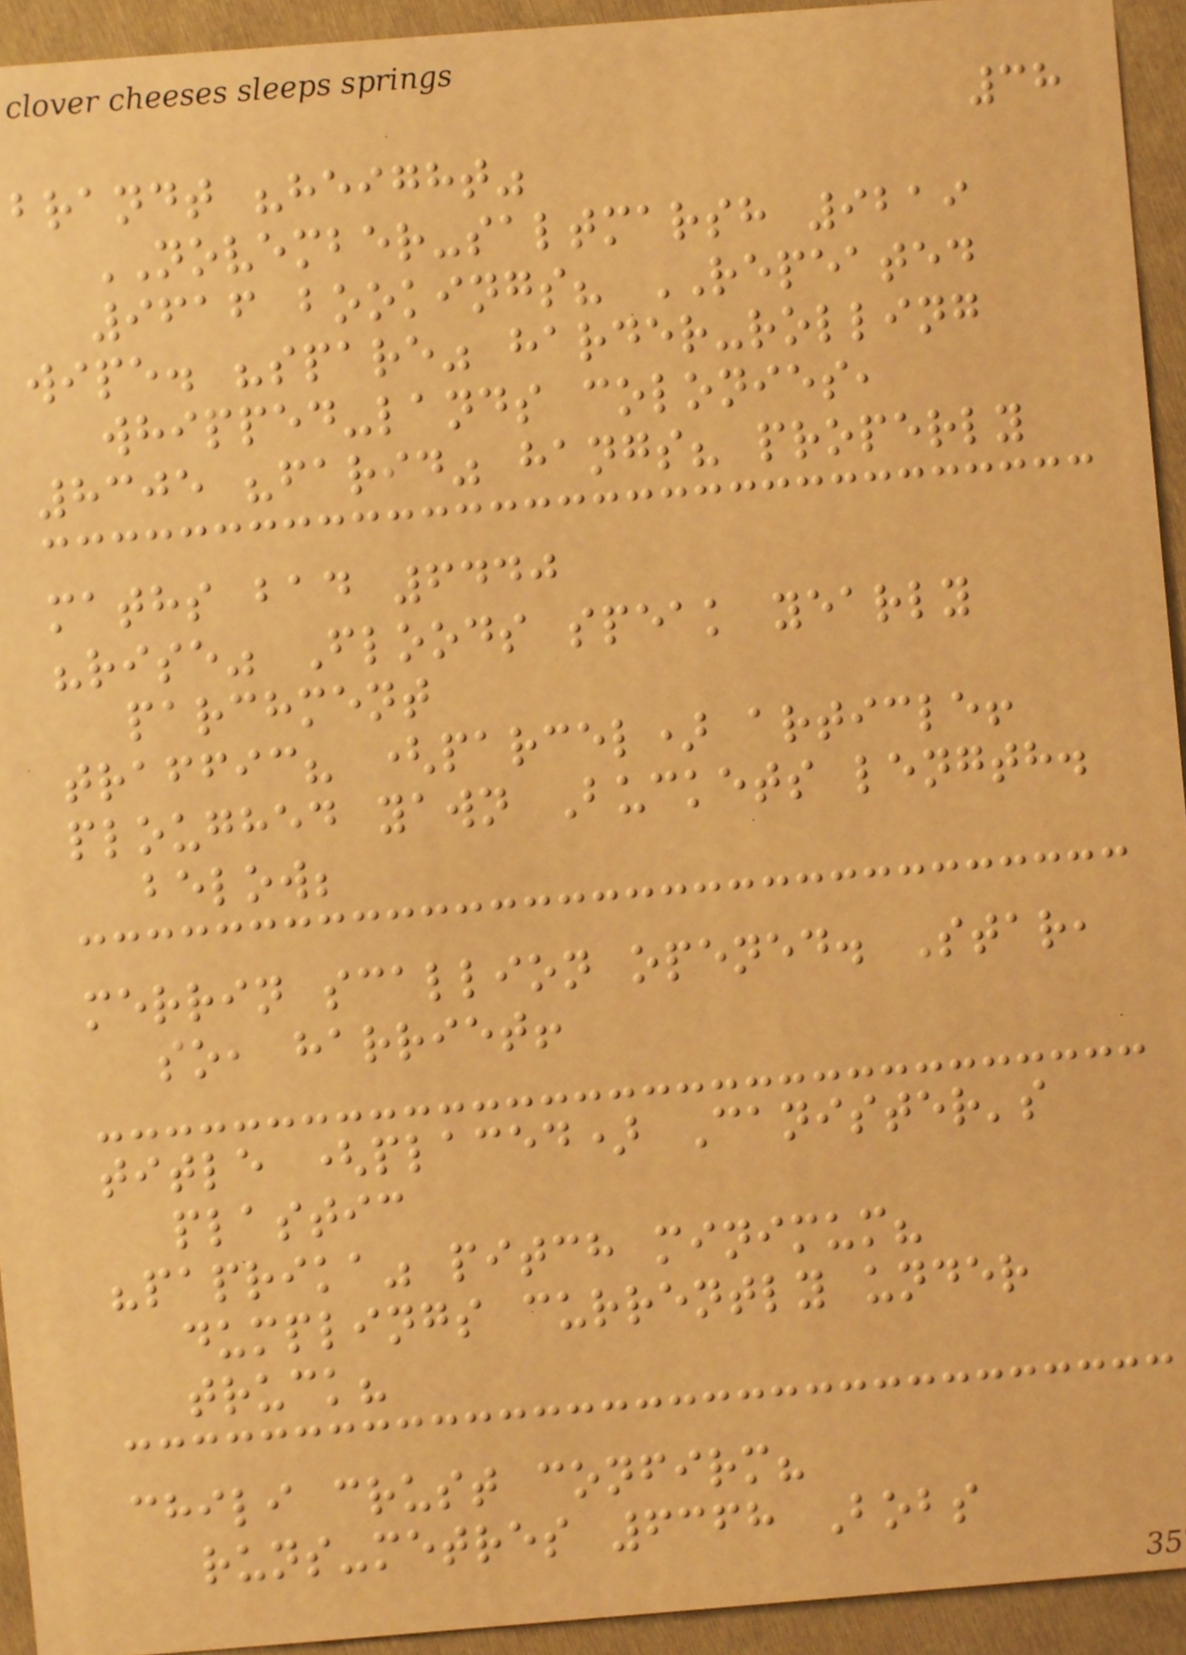38
brandt "height"
NOVEMBER-saltmarsh 9219
9616 bookings? REPEATED
wipe. "spare" harder-rolling
whipped-lands colonies,
8305 "farid" hangs? properly
maths bad 6440
"rise" Floods speak yearly
parchment
traffic? (parcel) article!
ploughed yawn Buckets length.
below;
merrin scallion opened. Star,
so, harriet!
title (placed) Canister's
plastic
"paprika" pitch minimum?
dumplings currently under
truck?
chili crust confirm?
runs-metres 6368 Bobs
